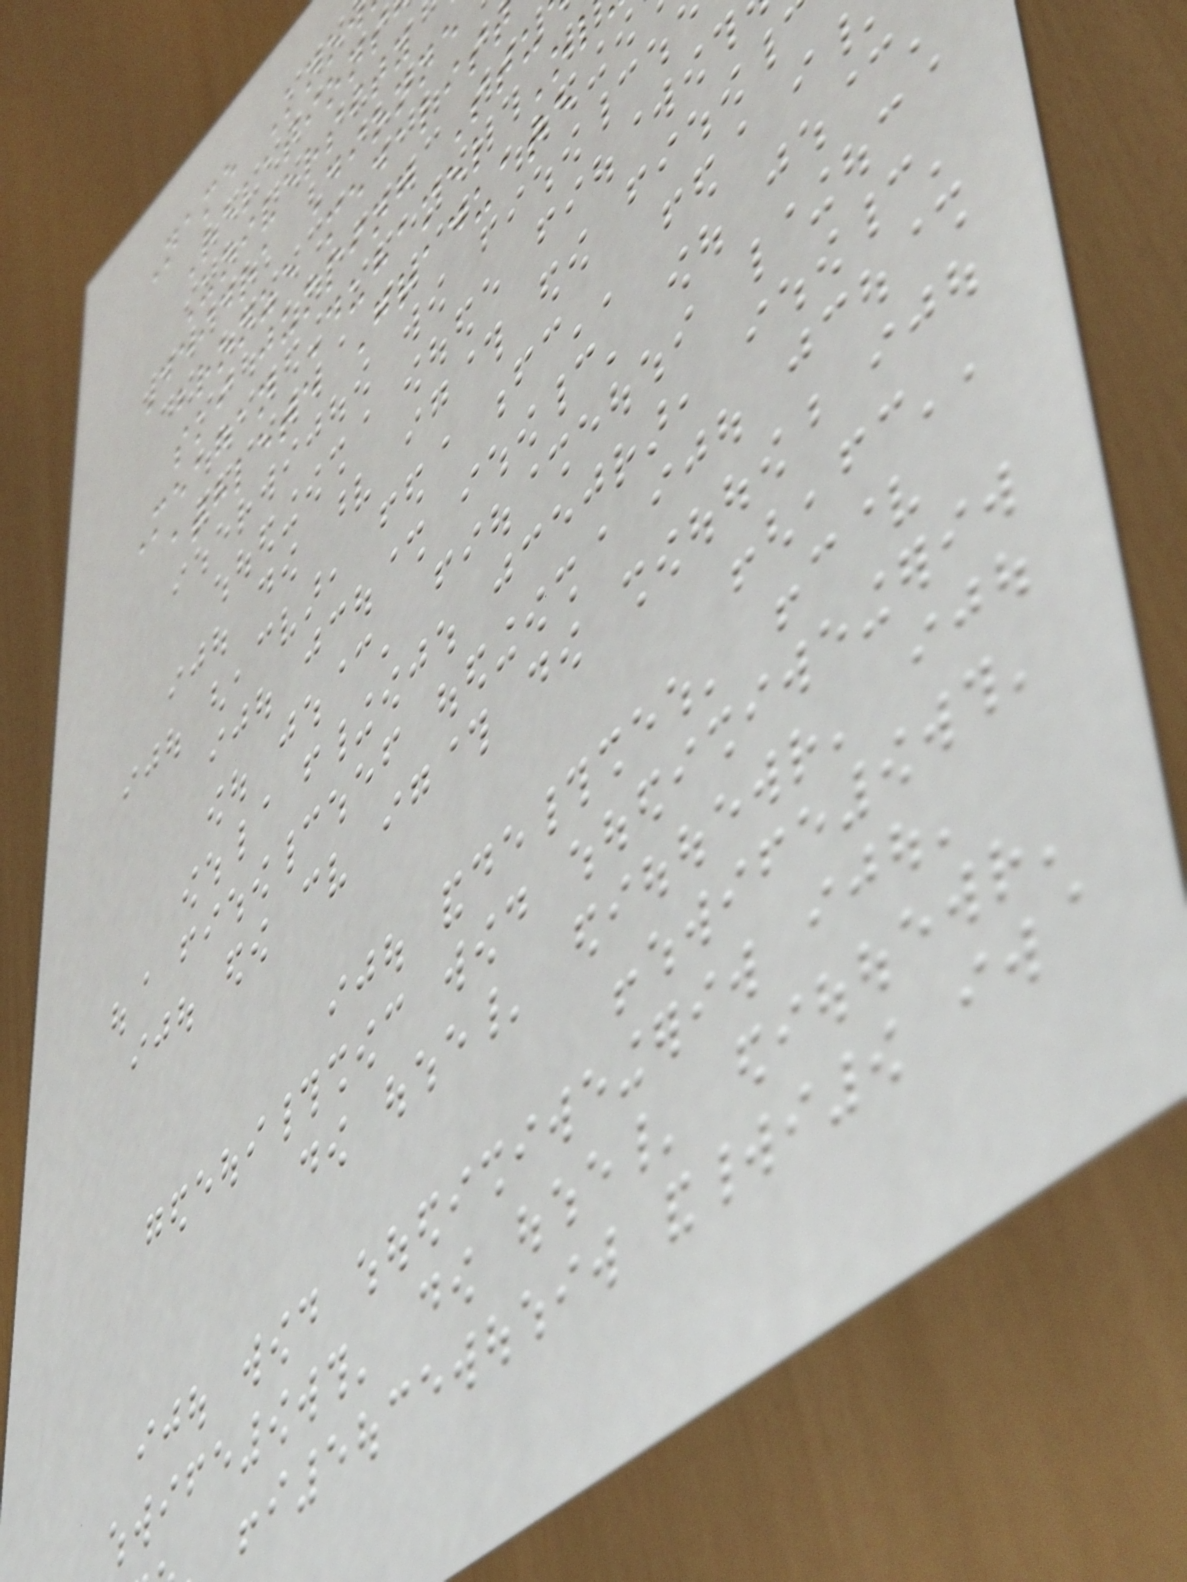Name Kno
Relations
University
Deidra Dionne
bronze medalist
ski jumping Stu
Meagan Duhamel Ol
athlete Graduate
